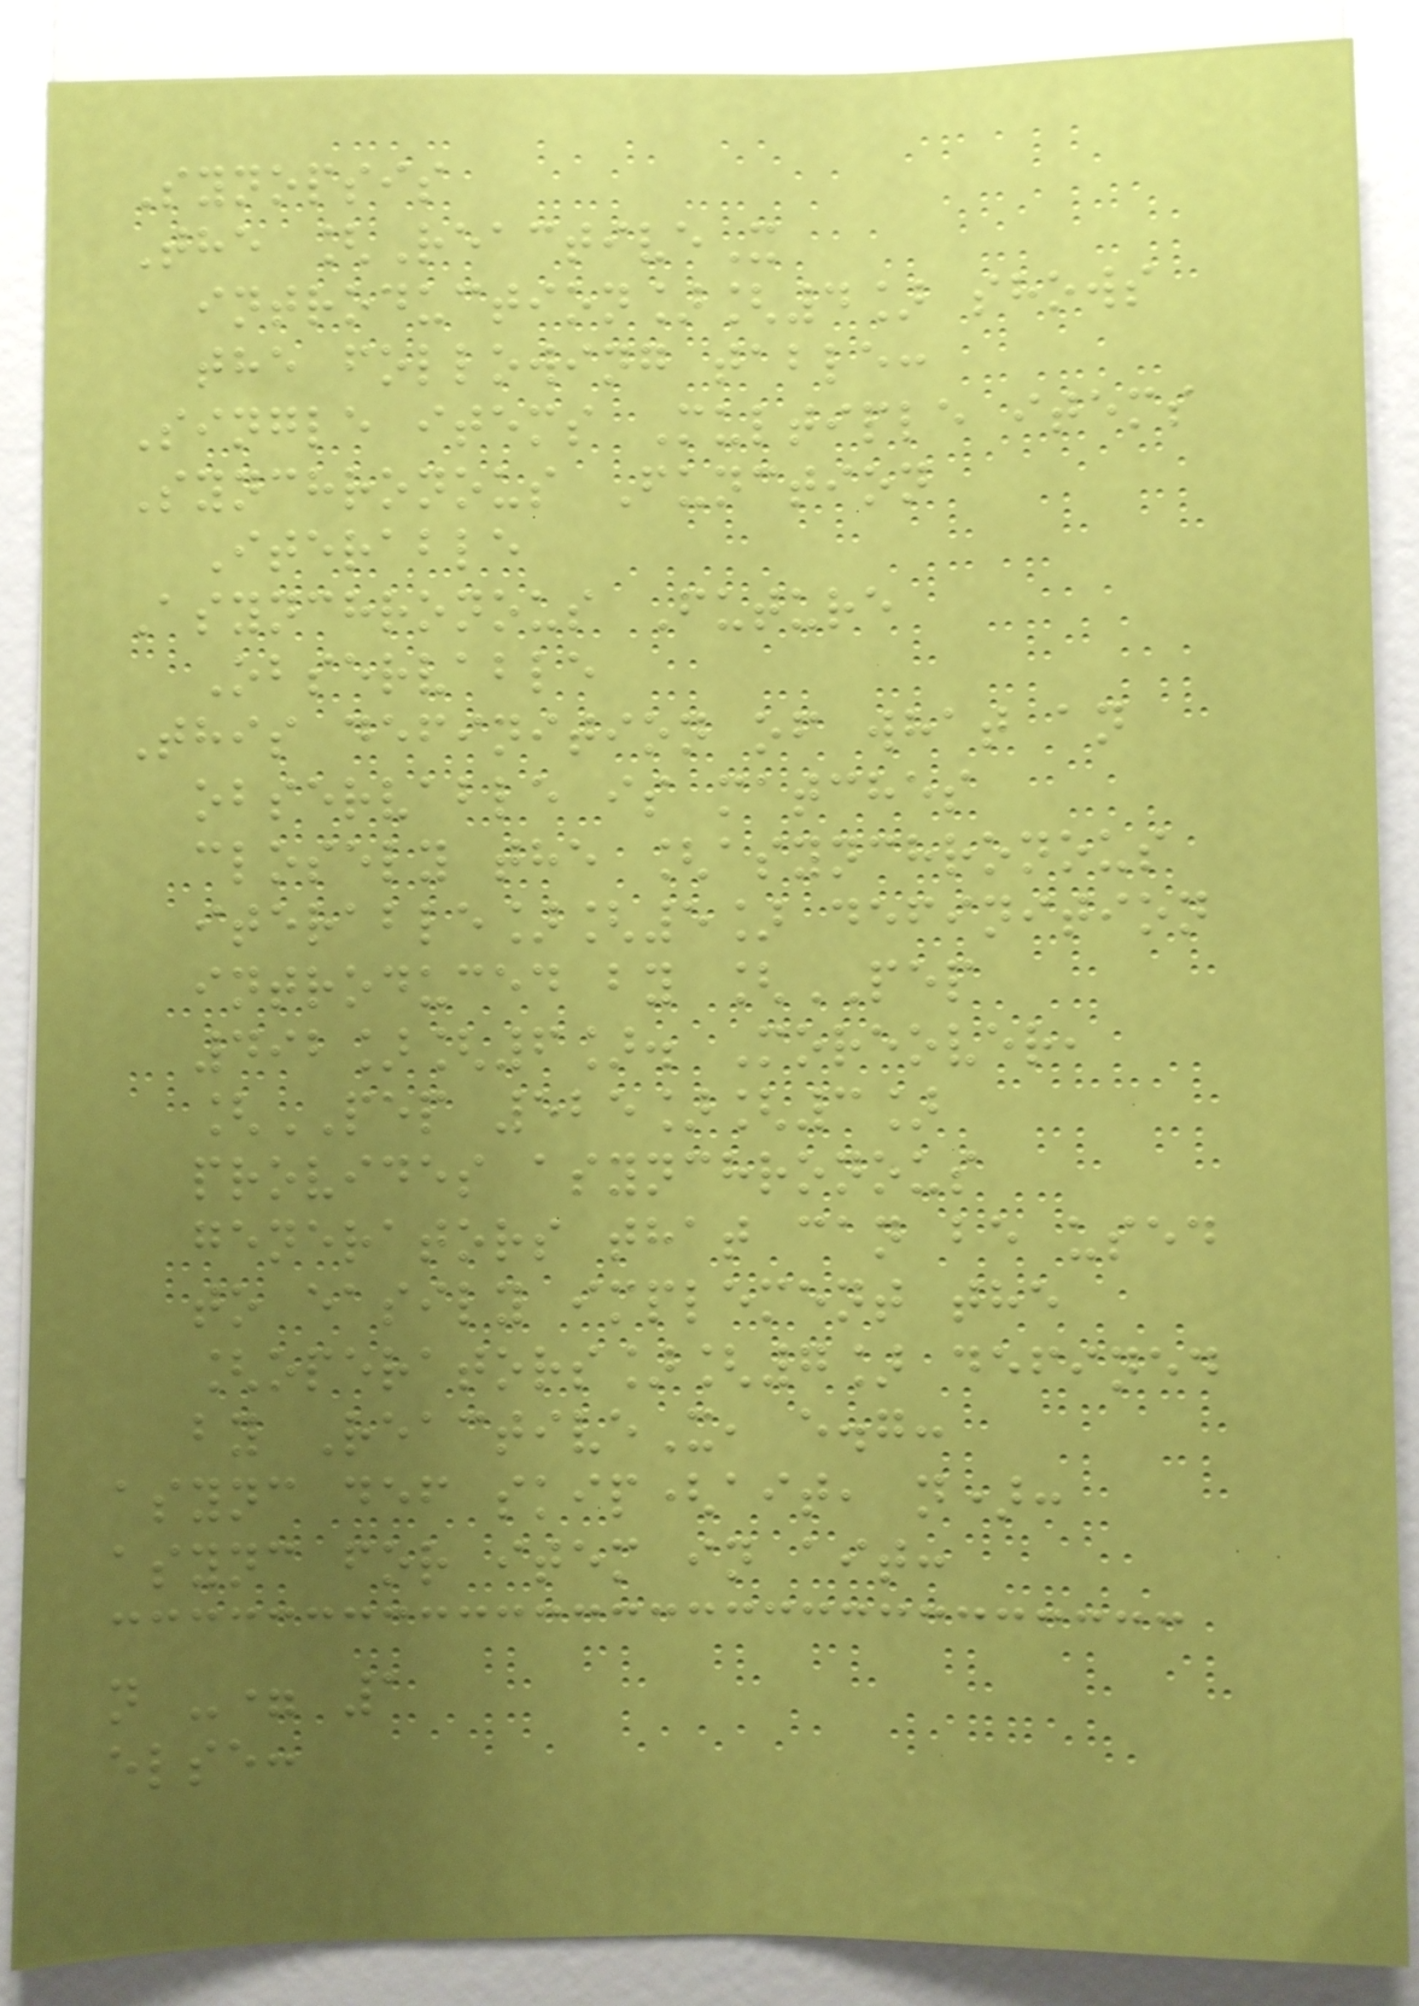Synopsis
The [ReactiveX
introduction][4] shows
the following table:
Single items Multiple items
Synchronous Function
Iterable
Asynchronous Future
Observable
This definition of what an
observable is matches
closely the [asynchronous
iterable][5] definition
introduced by [PEP
492][6]. Moreover,
[PEP 525][3]
provides asynchronous
generators that can be used
to easily implement the
[operators][7] defined
by ReactiveX, e.g:
async def skip(ait, n):
async for item in ait:
n -= 1
else:
